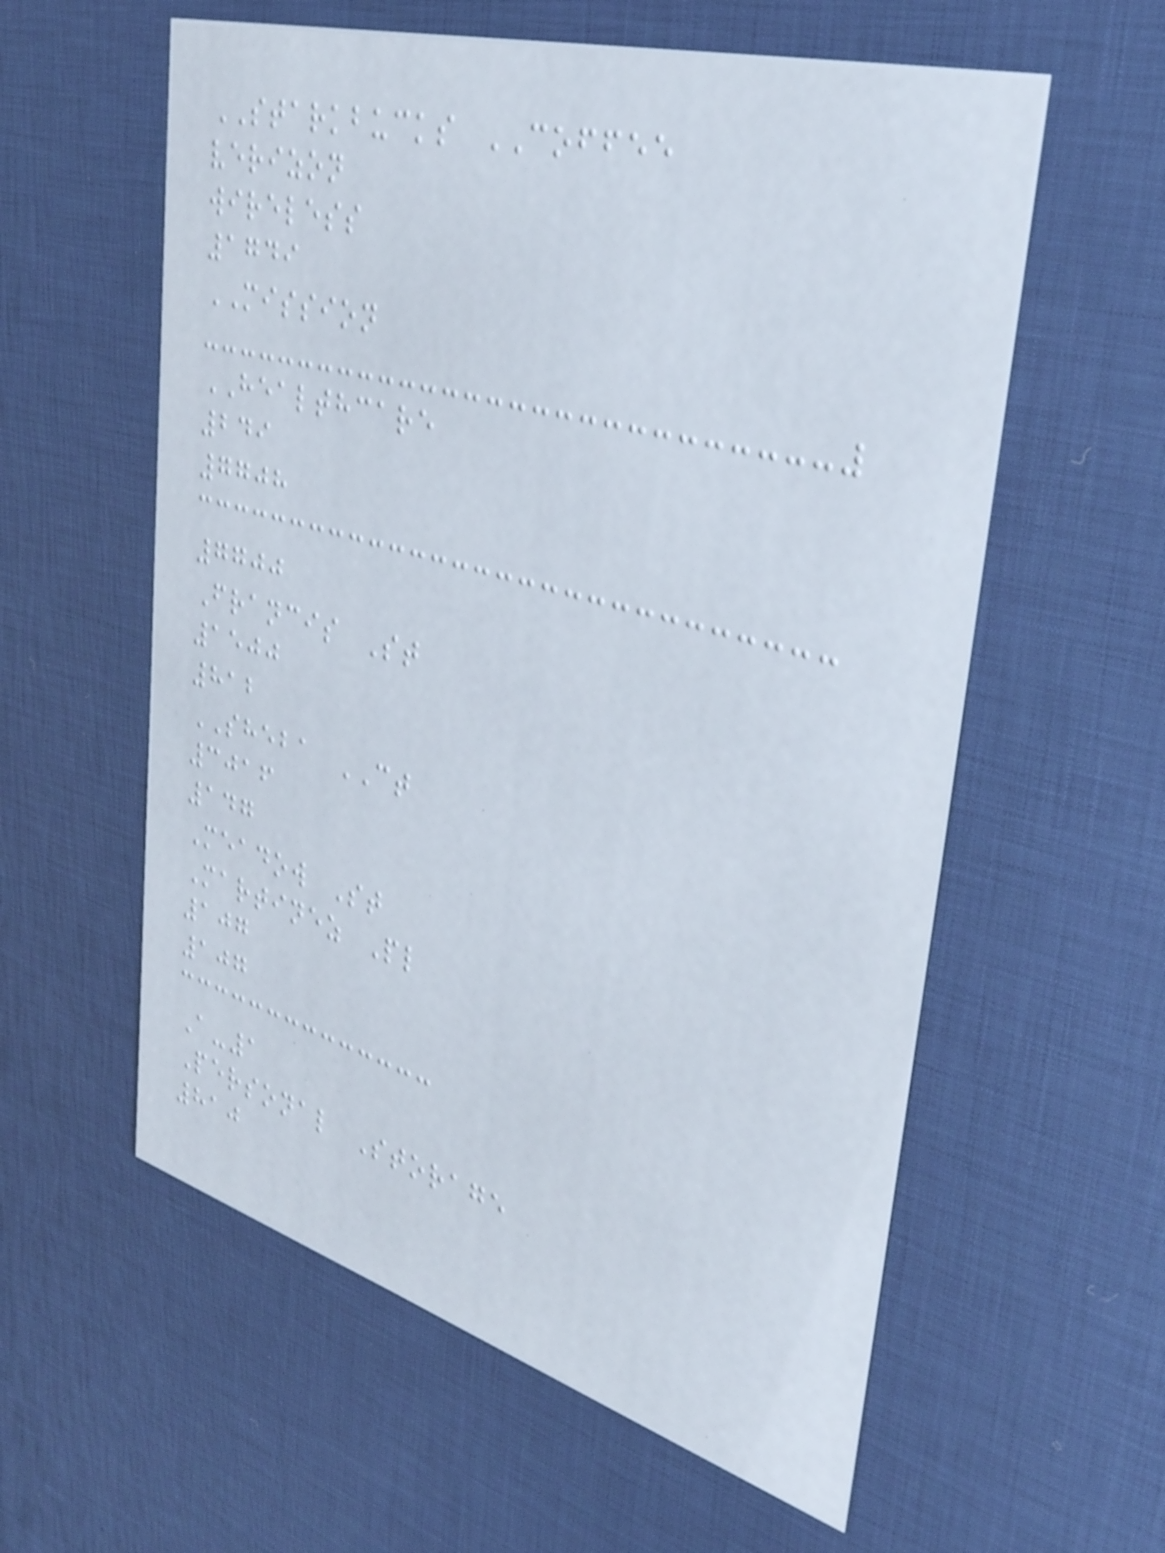STARKBUCKS COFFEE
verizon
wireless
1749
MISSION
HEALTHCARE
249
7708
7700
Francis St
1500
812
SHEBA CT
3016
147
Meadow St
Martinez Pl
107
107
A-1
Personal Storage
810
